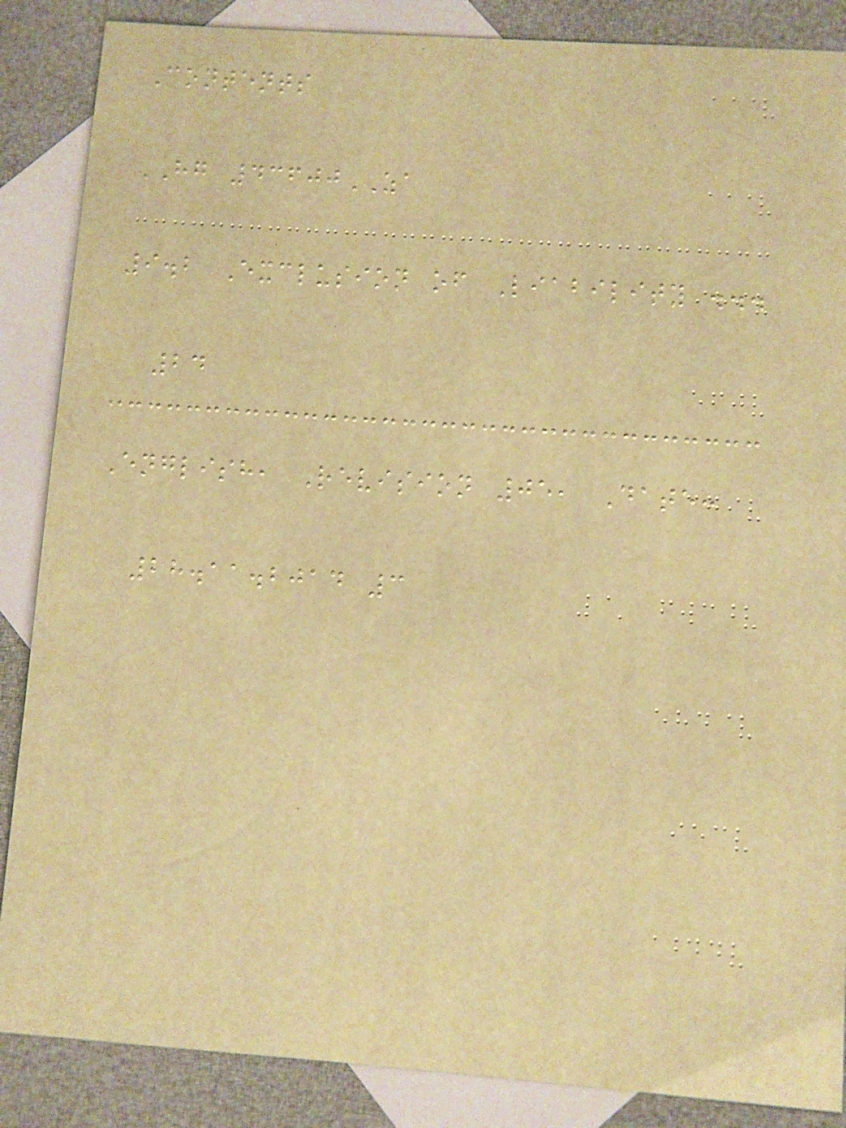Contents
HG 43600ZA
9.2 Exclusion of Liability ...
24
English, Revision 05, Date:
28.11.2014 3
